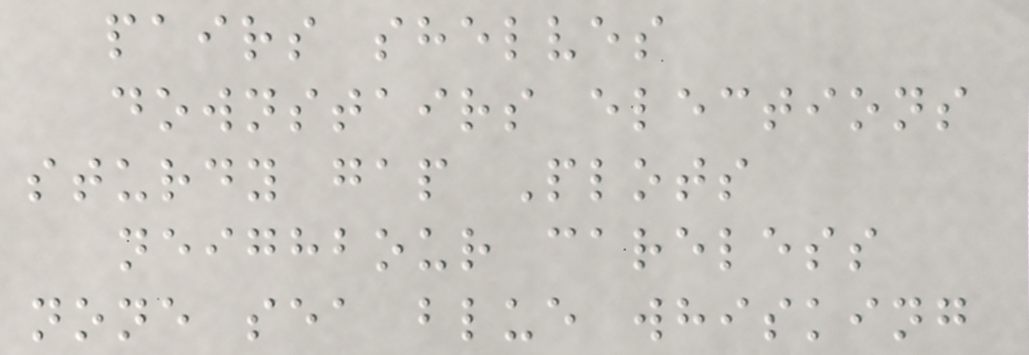pairs shelves
downstairs elections
sturdy gap Plots
neighbour careless
none sea blue whisking
